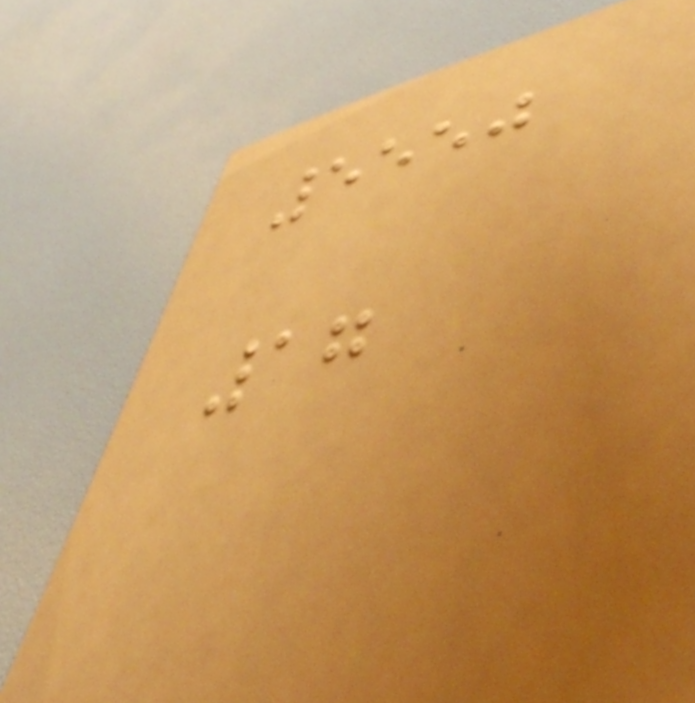5550
17
